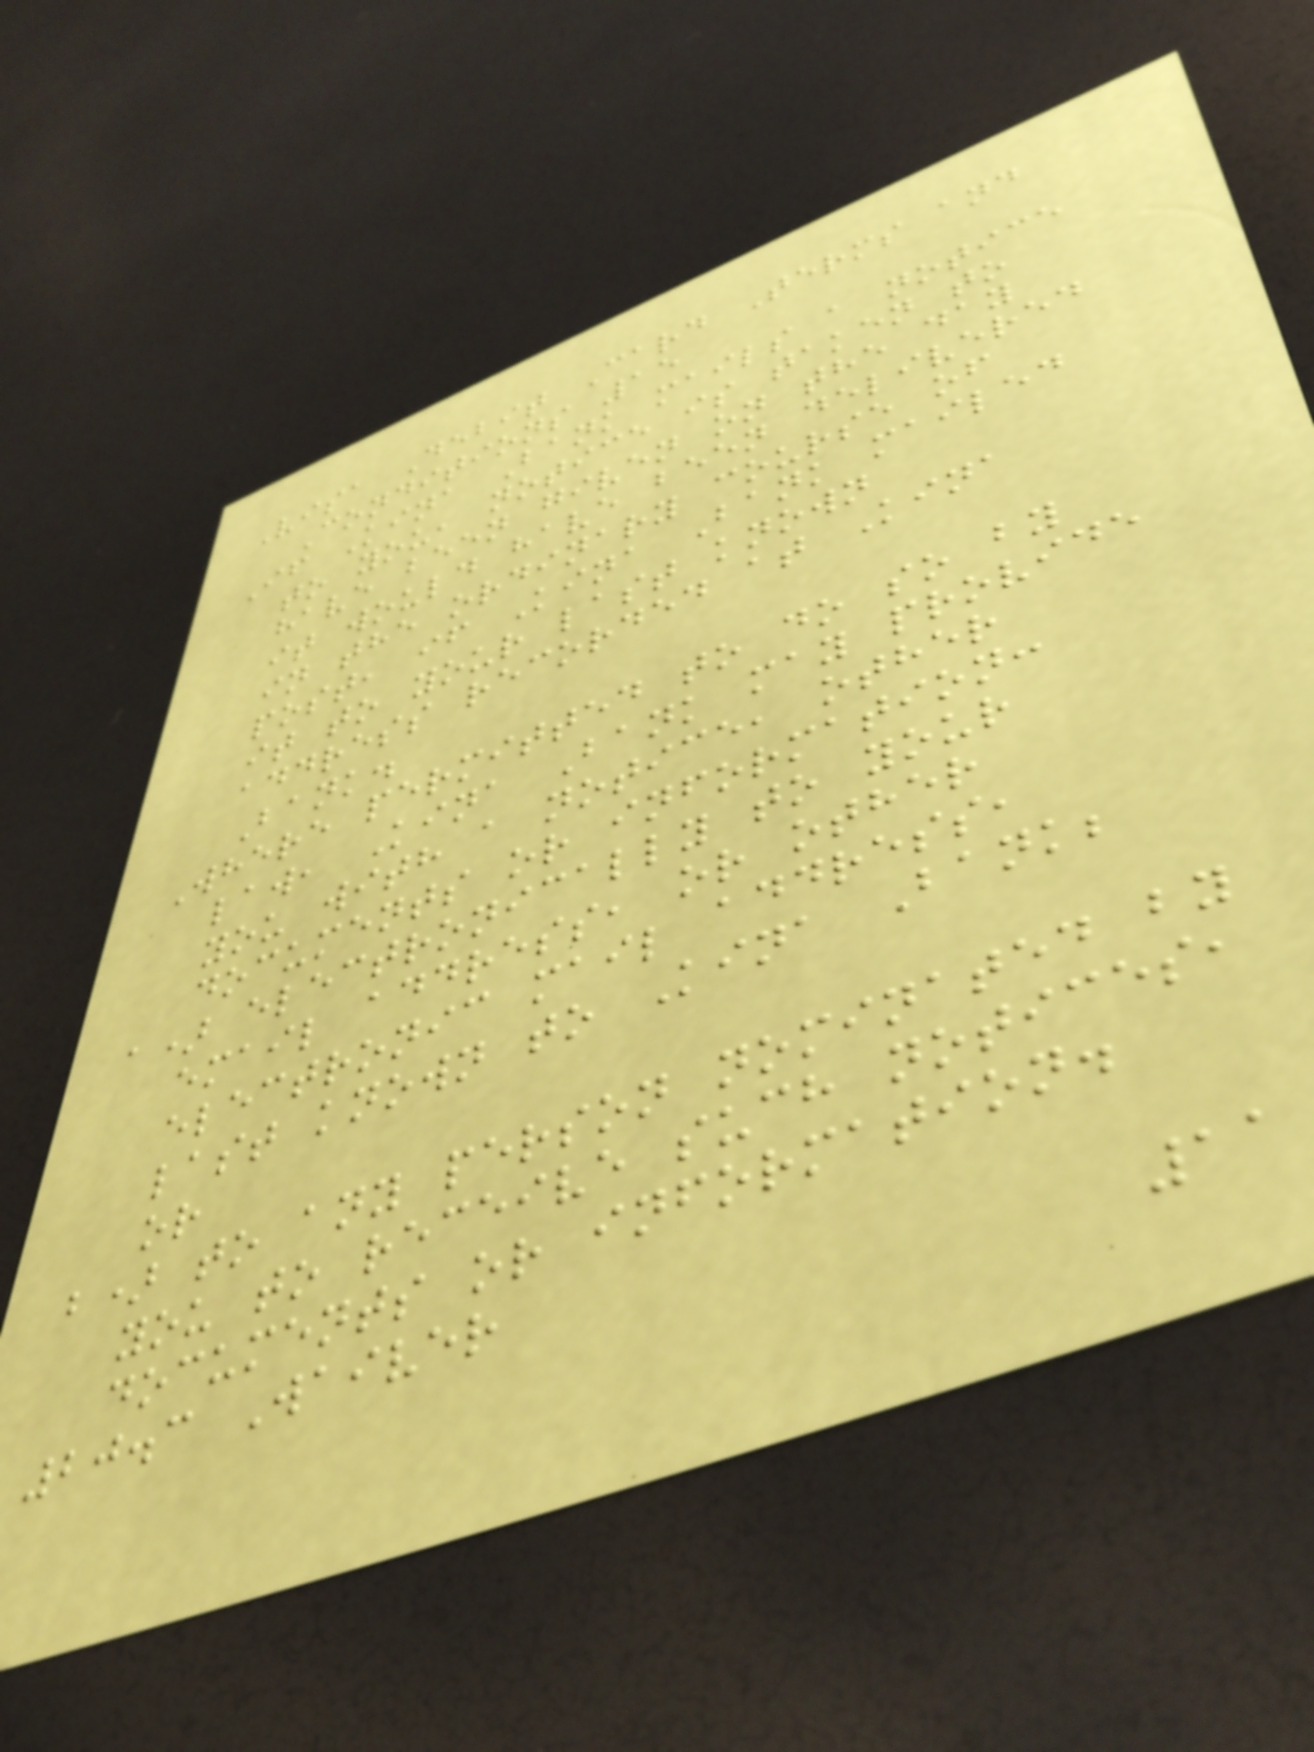Visa Debit Card Terms and
Conditions 15
If Kina Bank mails a notice
to you, notice is taken to
have been given on the day
it would have been delivered
in the ordinary course of
post, if Kina Bank mailed
it to your last known
address recorded at Kina
Bank.
Where permitted to do so by
law, Kina Bank may provide
you with a notice, other
documents or information:
a) electronically to your
email address, or other
electronic mail address,
last known to Kina Bank;
or
b) to any person nominated by
you to receive such notices,
documents or information.
20.3 Waiver
11
